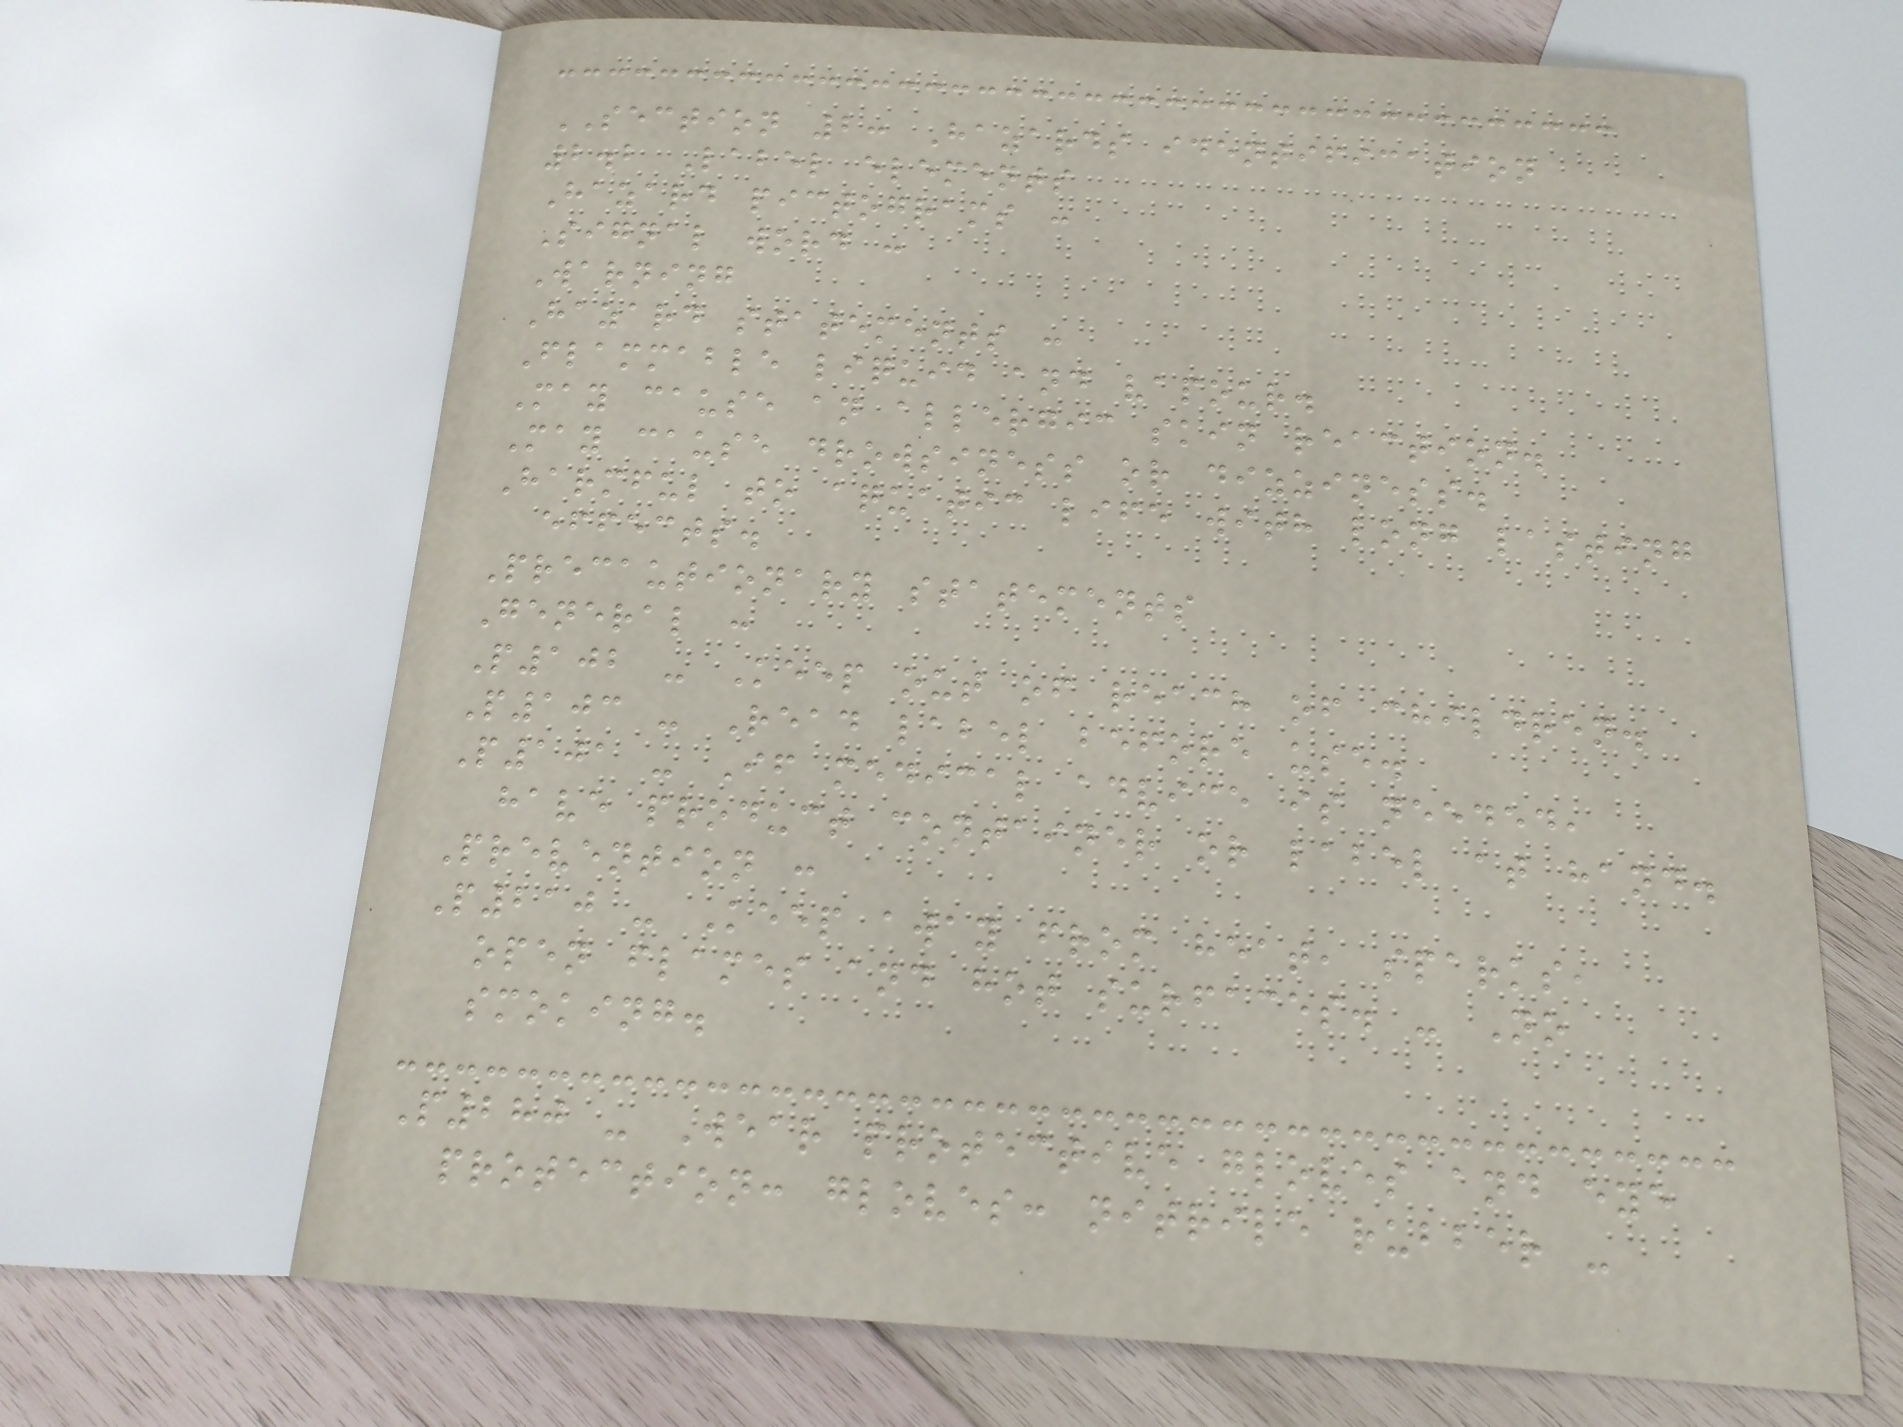SECTION 2: Hazards identification
2.2 Label elements
Hazard pictograms :
Signal word :
Warning
Hazard statements :
Flammable liquid and vapour.
May cause an allergic skin reaction.
May cause drowsiness or dizziness.
Harmful to aquatic life with long lasting
effects.
Precautionary statements
General :
P102 - Keep out of reach of children.
P103 - Read label before use.
P101 - If medical advice is needed,
have product container or label at hand.
Prevention :
P210 - Keep away from heat, sparks,
open flames and hot surfaces. - No
smoking.
P280 - Wear protective gloves and eye
protection: gloves: nitrile rubber -
